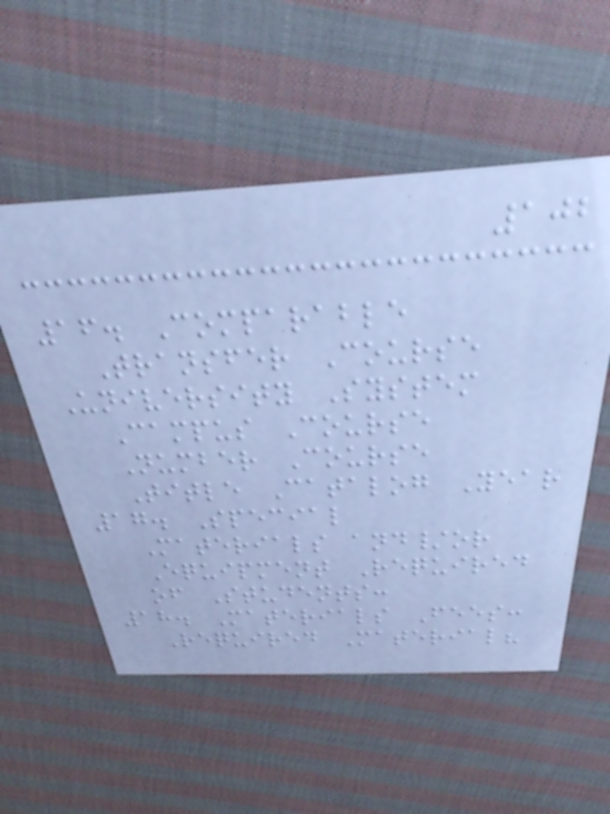102
16. Comparable
Transfer Course
University System
Campus Course
Number Course
Title Catalog Year
17. Special
Materials and/or
Equipment Required
of Students:
18. Materials Fees:
Required Material?
